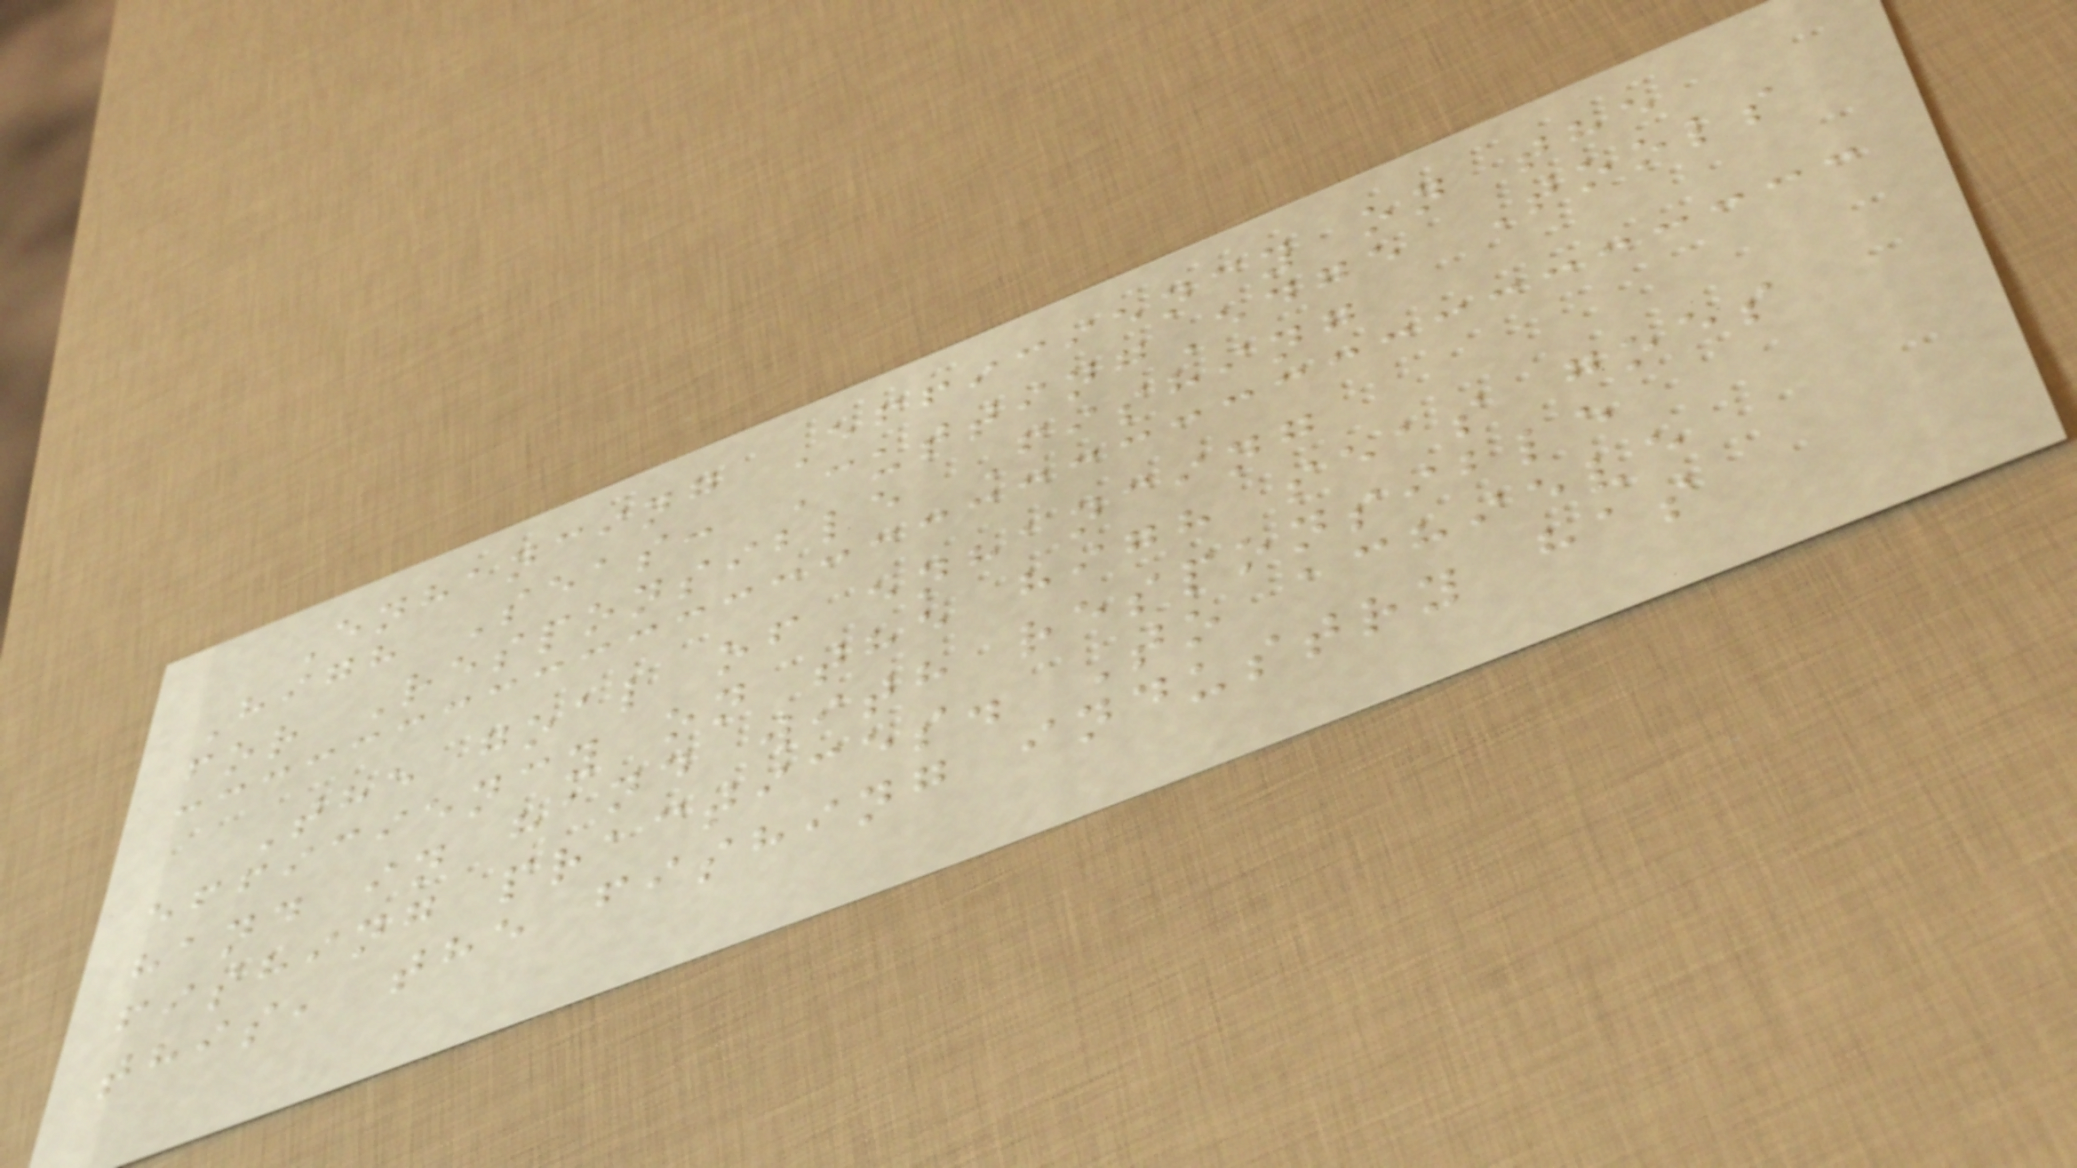Enhancing Efficiency on the
High Seas: CuttingEdge Tools
for Responsible Fishing
The goal of enhancing
efficiency on the high seas goes
hand in hand with responsible
fishing practices. To achieve
this, the fishing industry has
